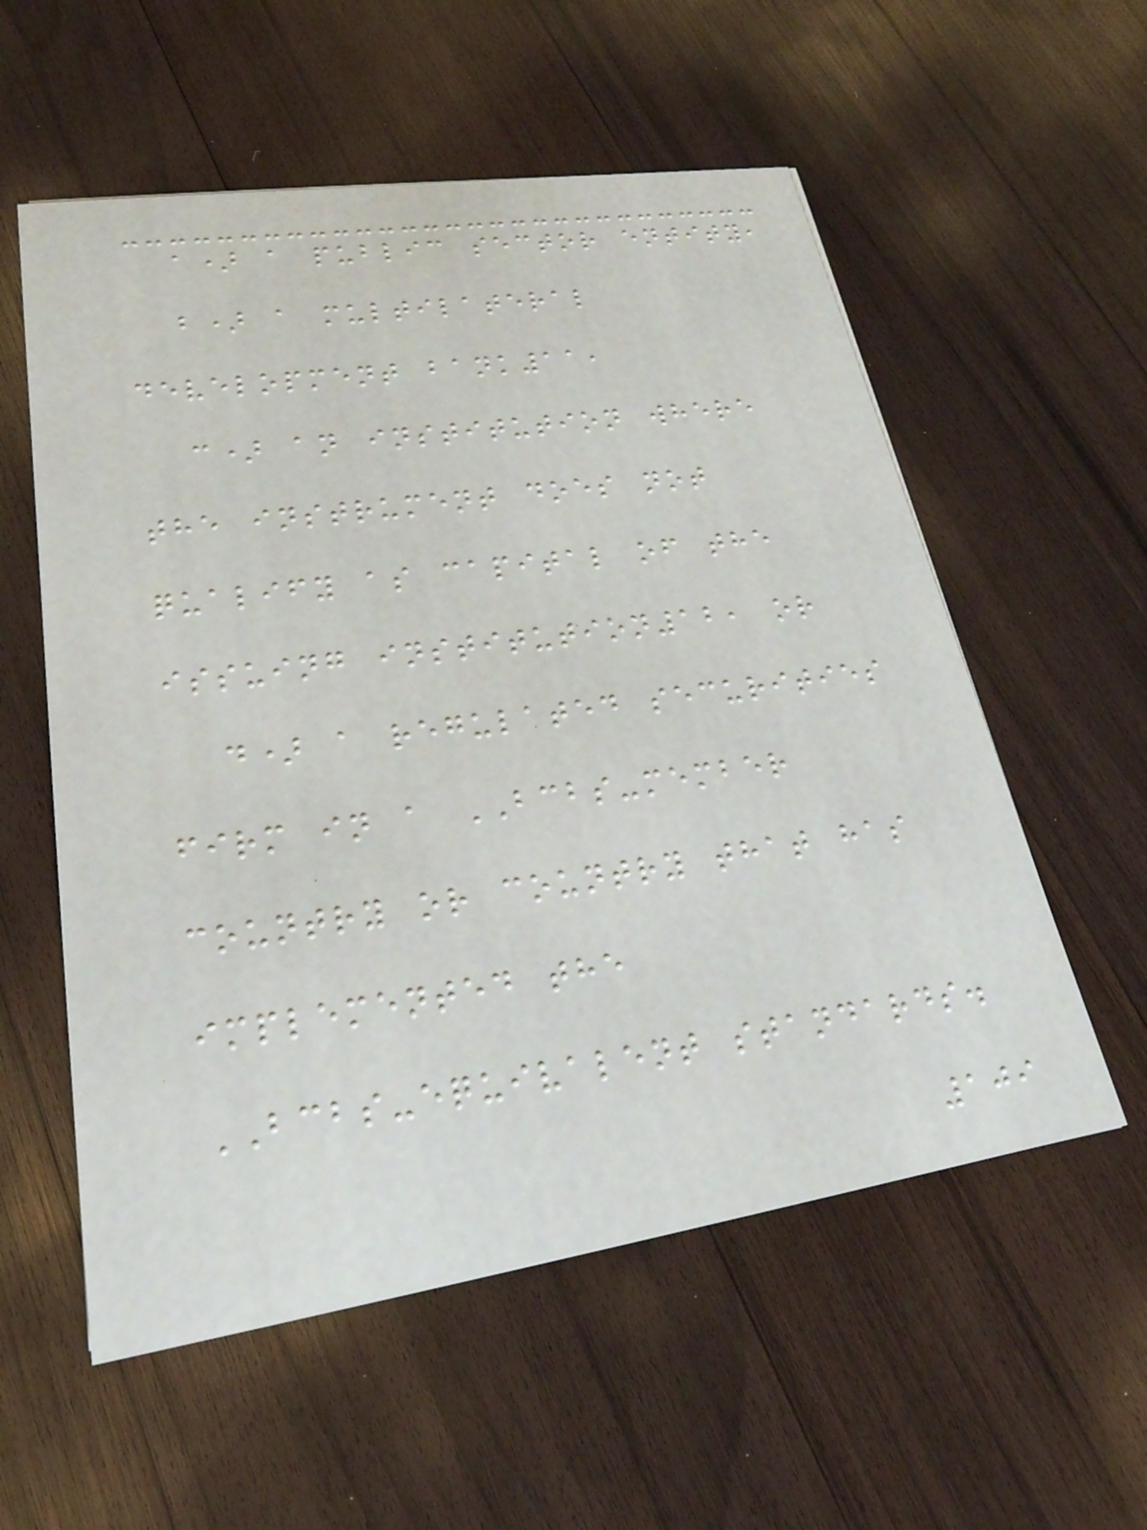a) a public sector entity,
b) a multilateral
development bank11,
c) an institution where
the instrument does not
qualify as capital of the
issuing institution12, or
d) a regulated securities
firm in a BCBS-member
country or country that has
implemented the
BCBS-equivalent standards.
109
